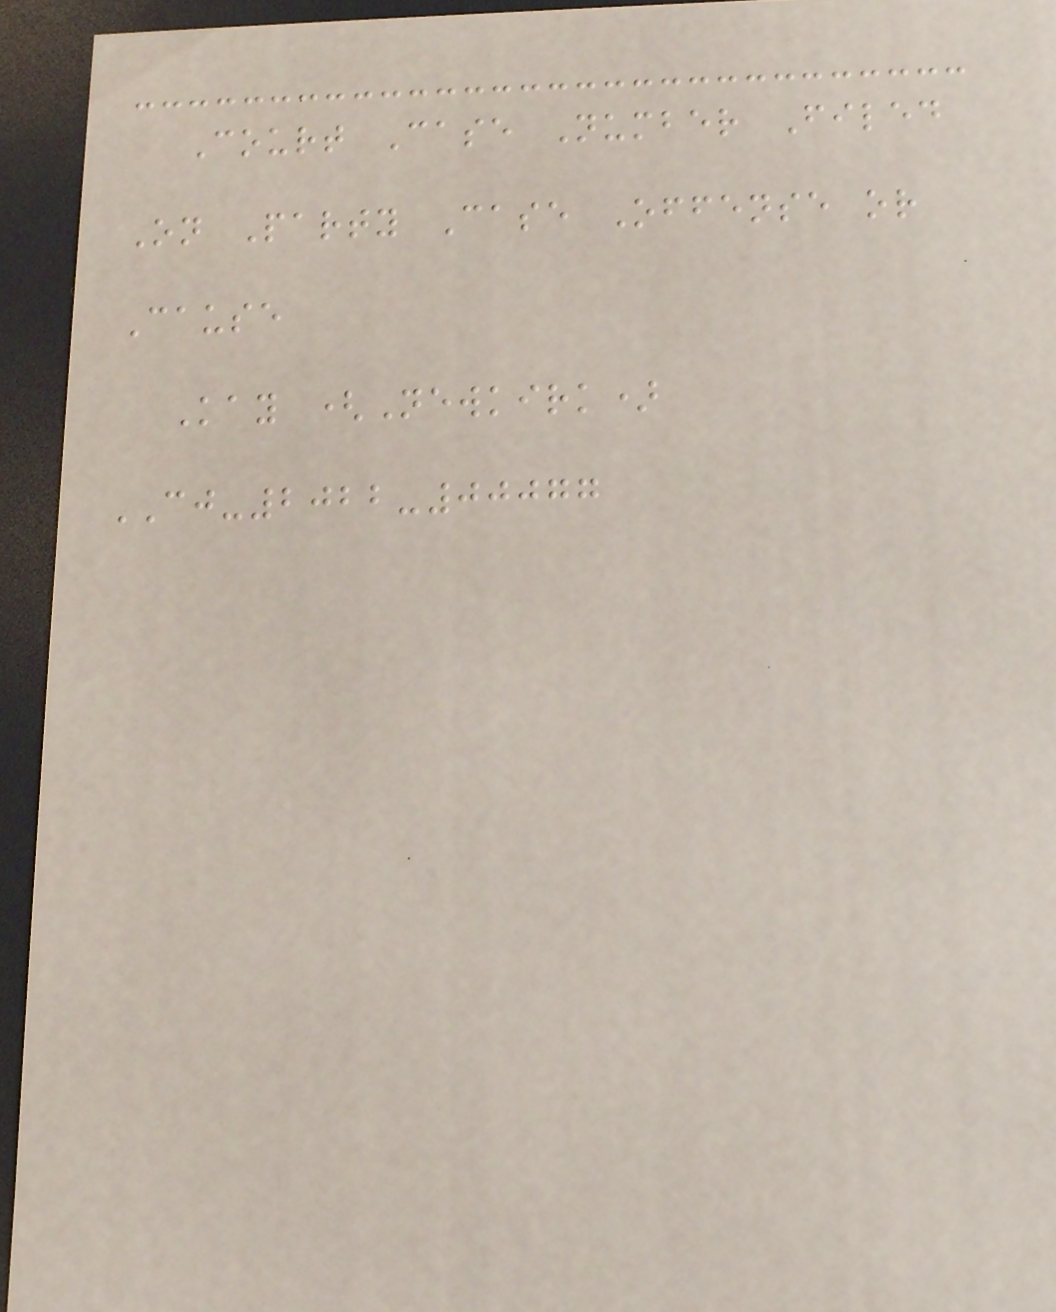Court Case Number Filed
On Party Case Offense or
Cause
Kay (Newkirk)
CJ-2022-00077
